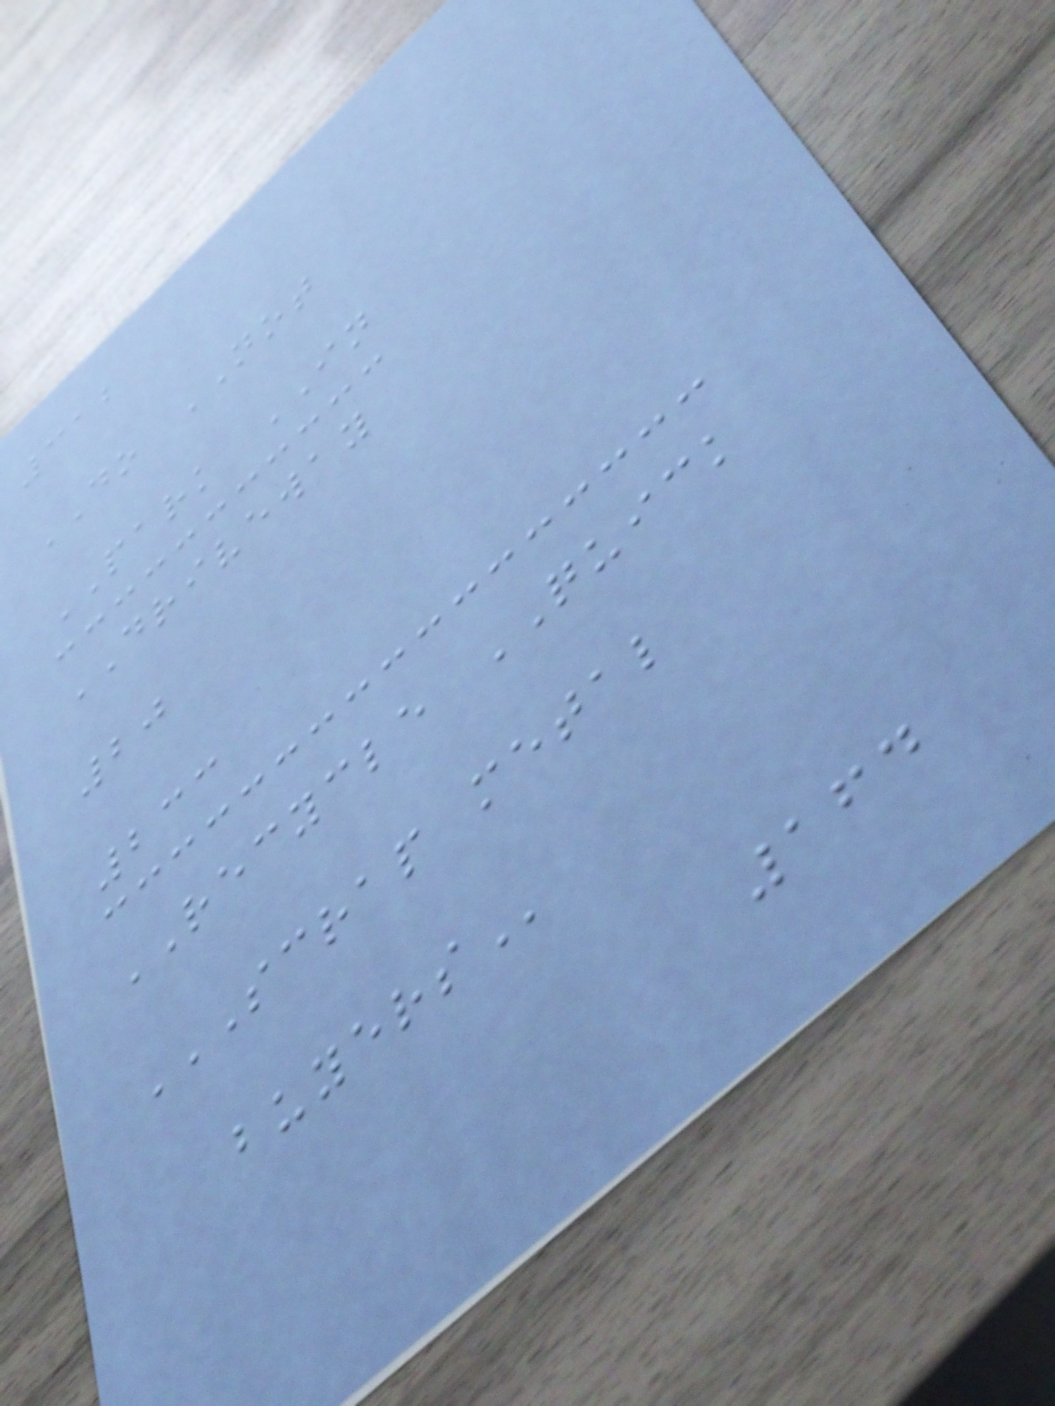312
DO NOT
PARK IN
DRIVEWAY
20
233
RECYCLE QUICK
SCRAP METAL
BUYERS
164
